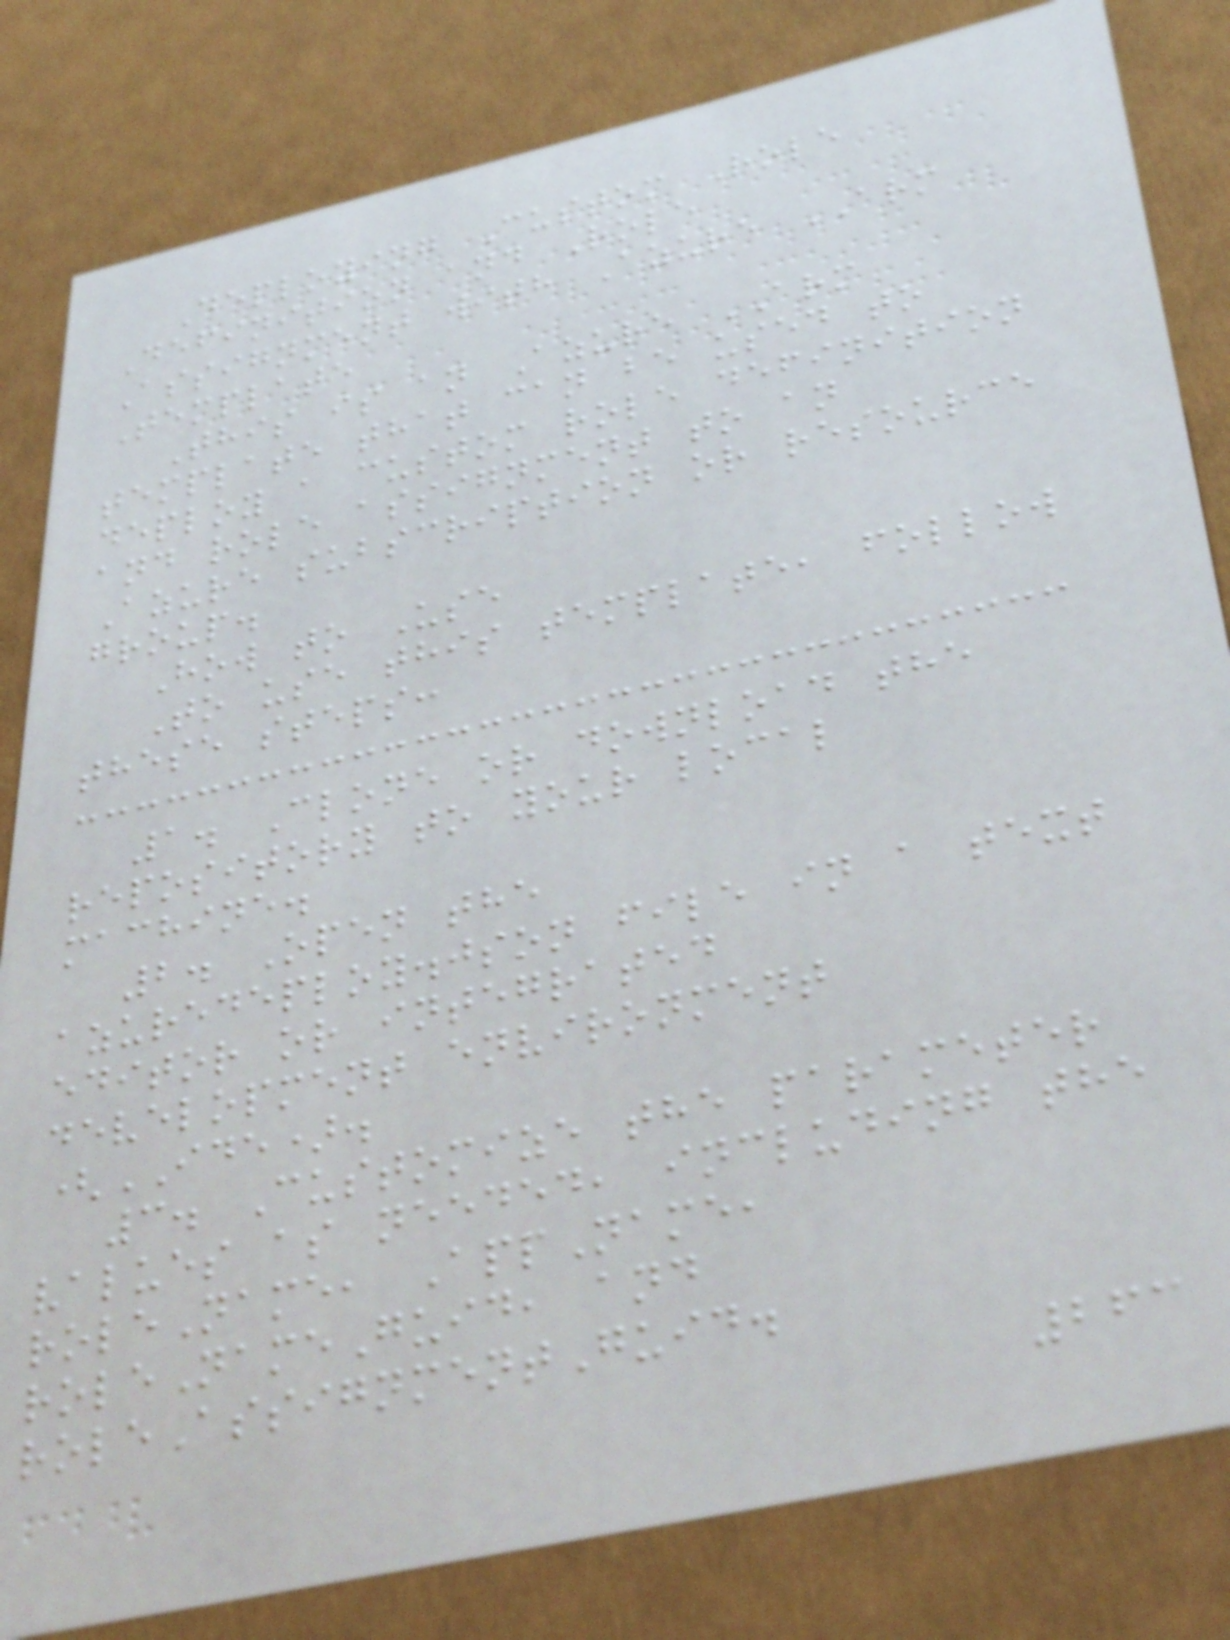Deploying Custom Role
Definition and Role
Assignment with Azure ARM
Template
This is an Azure ARM
template that can be used to
deploy a custom role definition
and role assignment to an
Azure subscription or resource
group.
How to Use
To use this template, follow
these steps:
1. Clone or download the
repository to your local
machine.
2. Open the
azuredeploy.json file in a text
editor or integrated
development environment
(IDE).
3. Customize the parameter
values as needed, including the
roleName, AppName,
roleNameGuid, and
roleAssignmentGuid.
263
